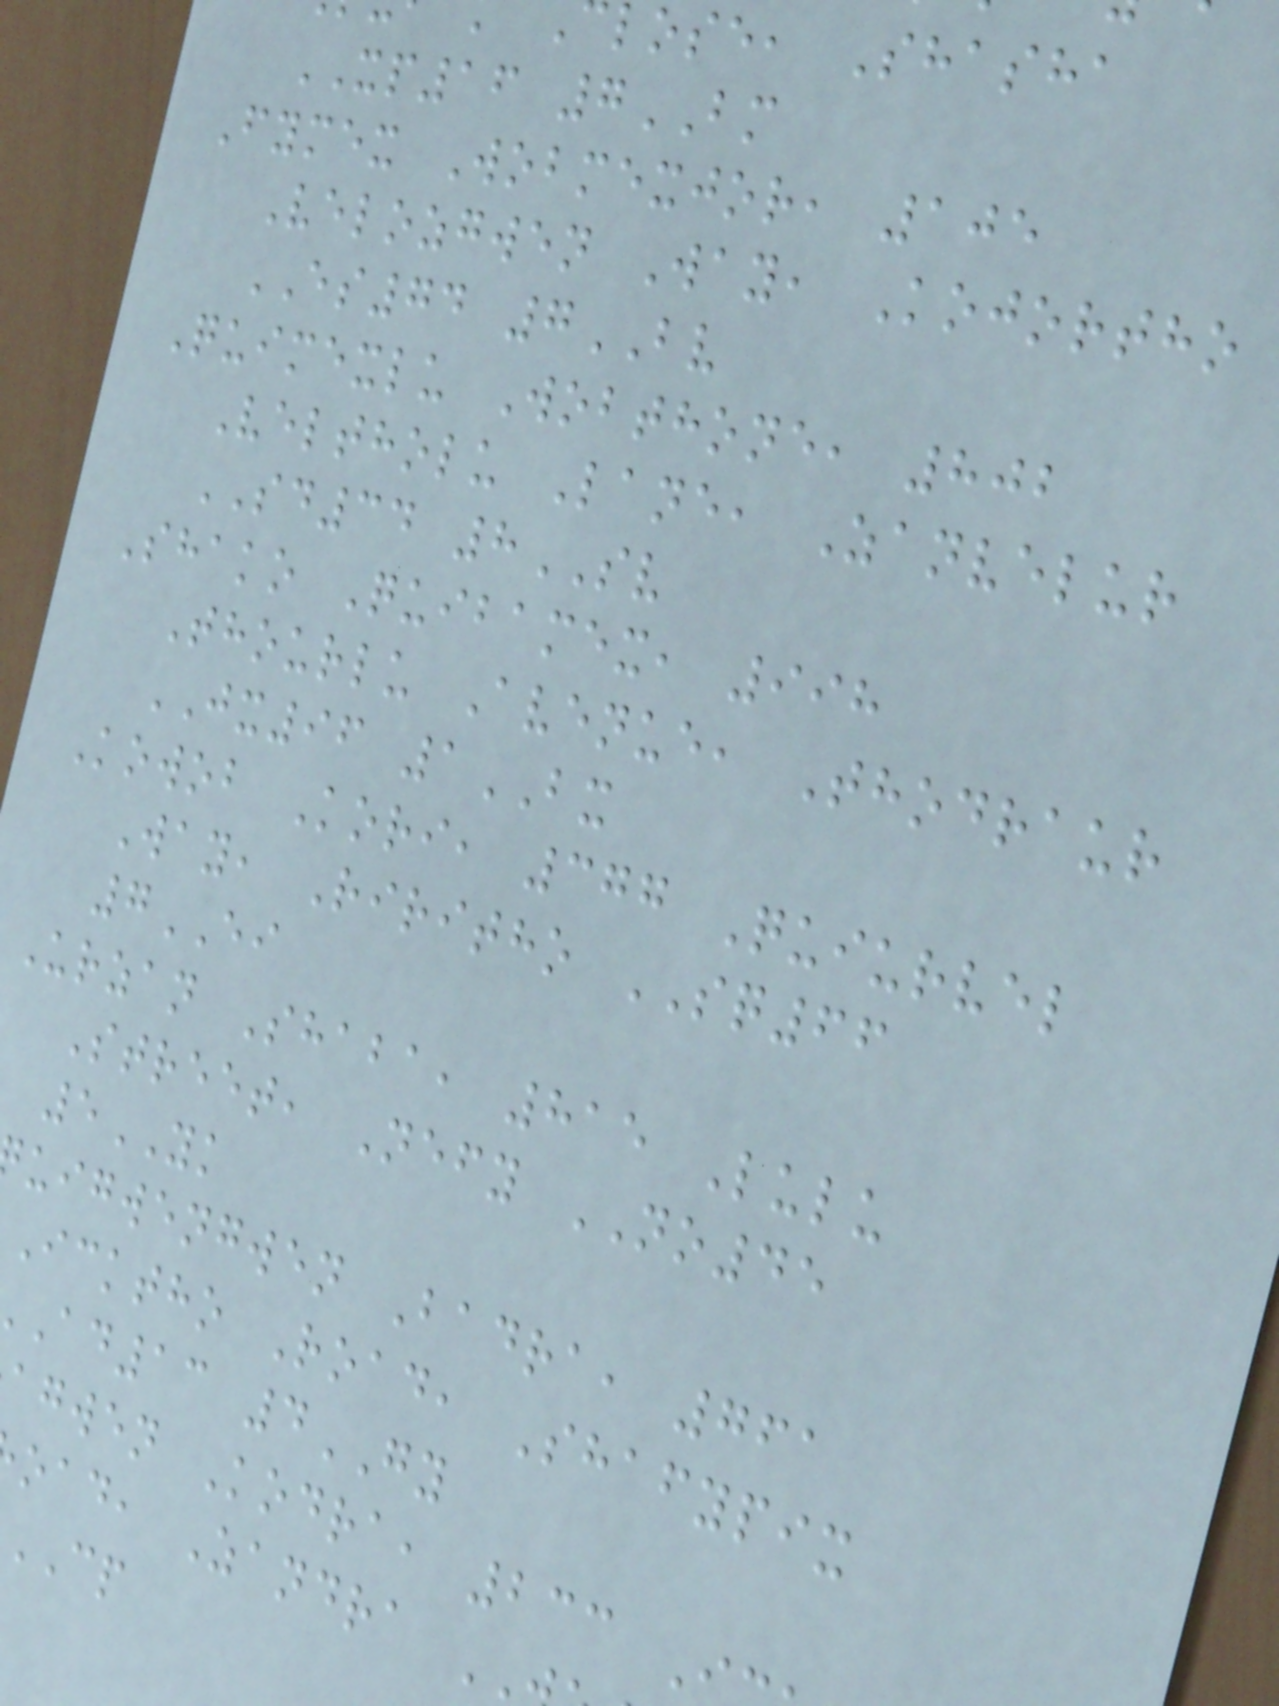lose, Shasha
XP16 7BM
Fymex Wobmexjor, 105
Velozgwen Way, Kojortho
ES74 7BV
Quimexlu Wobthone, 802
Veltholu Lane, Zanvelur
SD34 8SV
Shako Quibamex, 998
Thourlu Avenue, Thodraur
JX96 1BX
Kowob Kori, 377 Quiurvel
Way, Riritho SQ66
7EI
Urzan Shaba, 815 Lulu
Street, Nefy NO45
5YK
uigwengwen Badra, 761
Icktho Road, Shafypix
ad13 4GY
agwen Kodra, 233
oad, Zandra
CP
